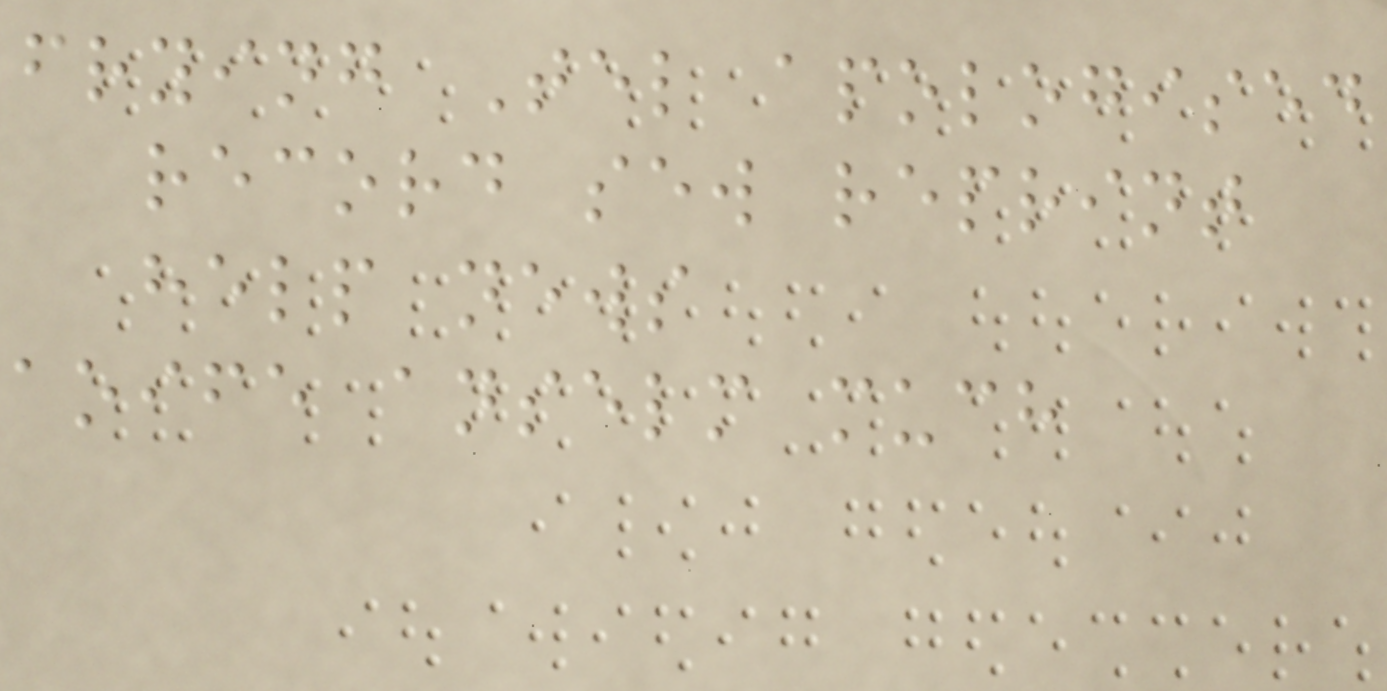frying Tel apologised
record sew reprint
help news
aoife anselm much
